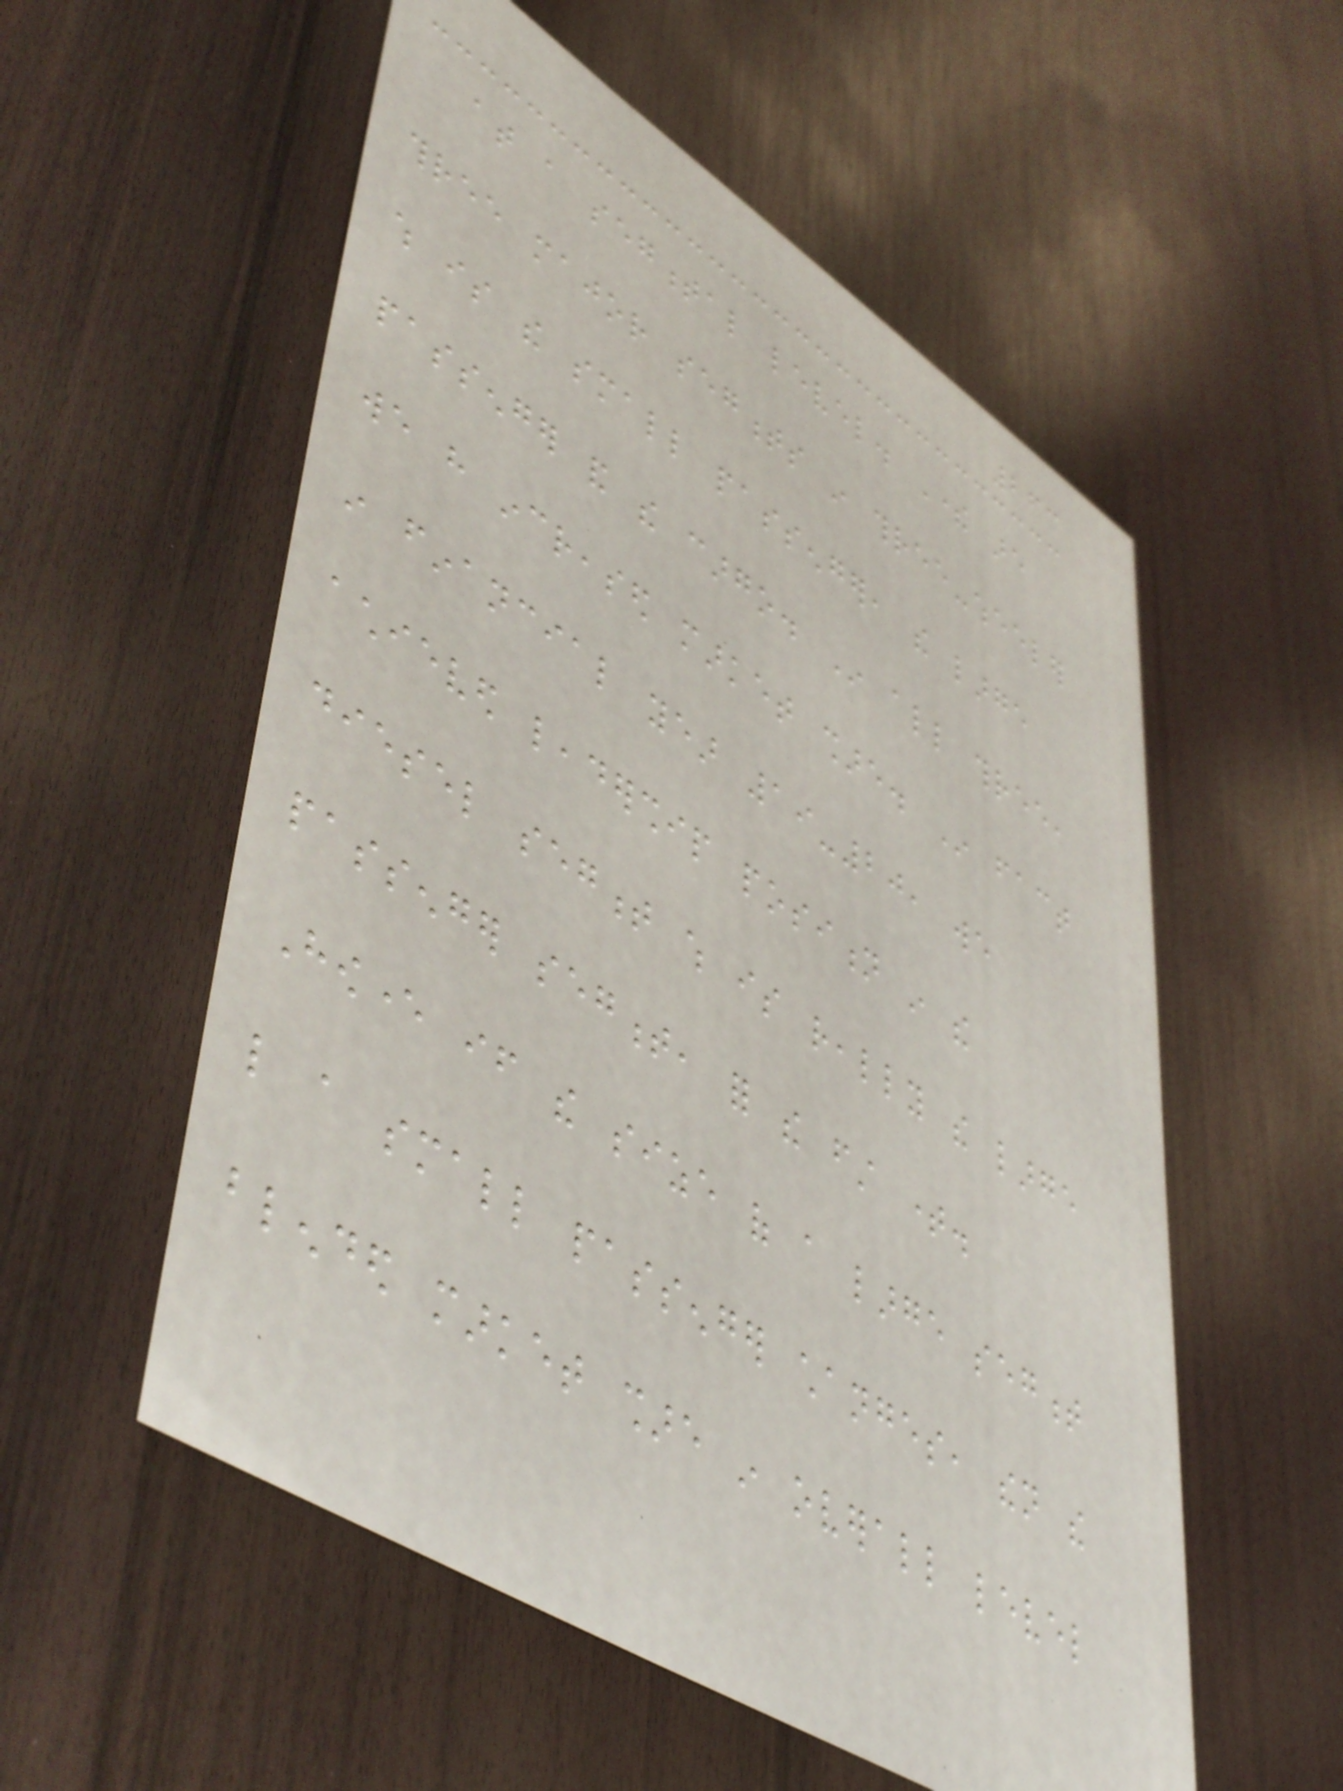263
at a segmental level. There are
three major segments in three-wheeler
which is the small passenger, the large
passenger and the cargo. In all three,
we have increased market share. In fact
in financial year 19-20, we
achieved leadership position in the
diesel segment which is really the large
passenger segment, for the first time.
However if the size of a large segment
like a small passenger changes, then the
blended market share in overall level
